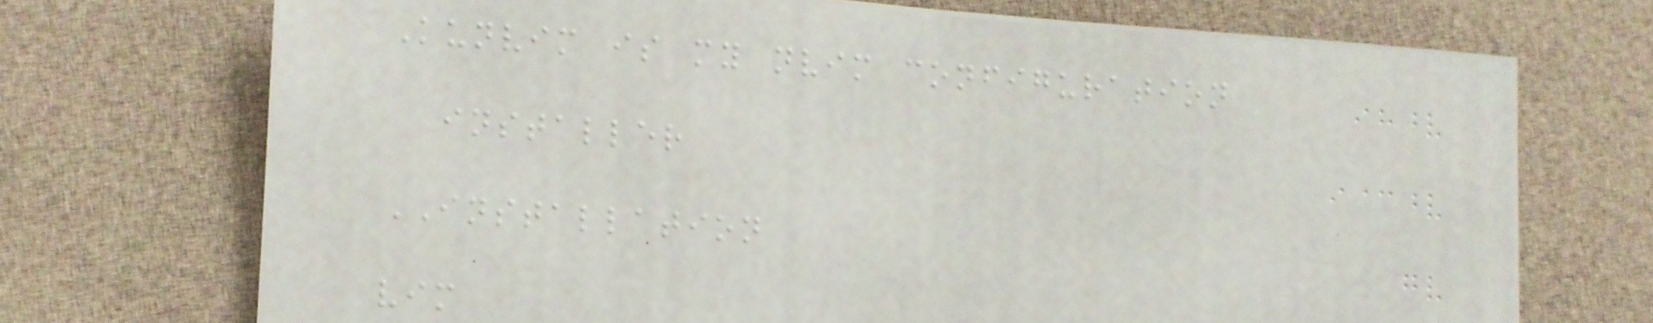Kunvim is my nvim configuration
installer
INSTALLATION
vim
